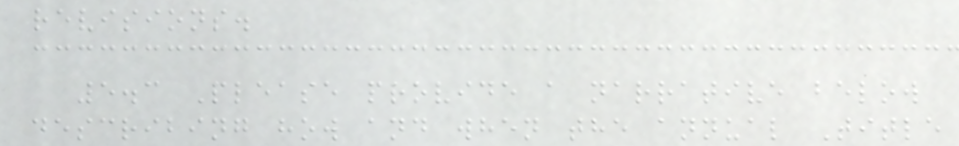revisions.
5.3 Please provide a narrative below
describing how and when the annual Title
